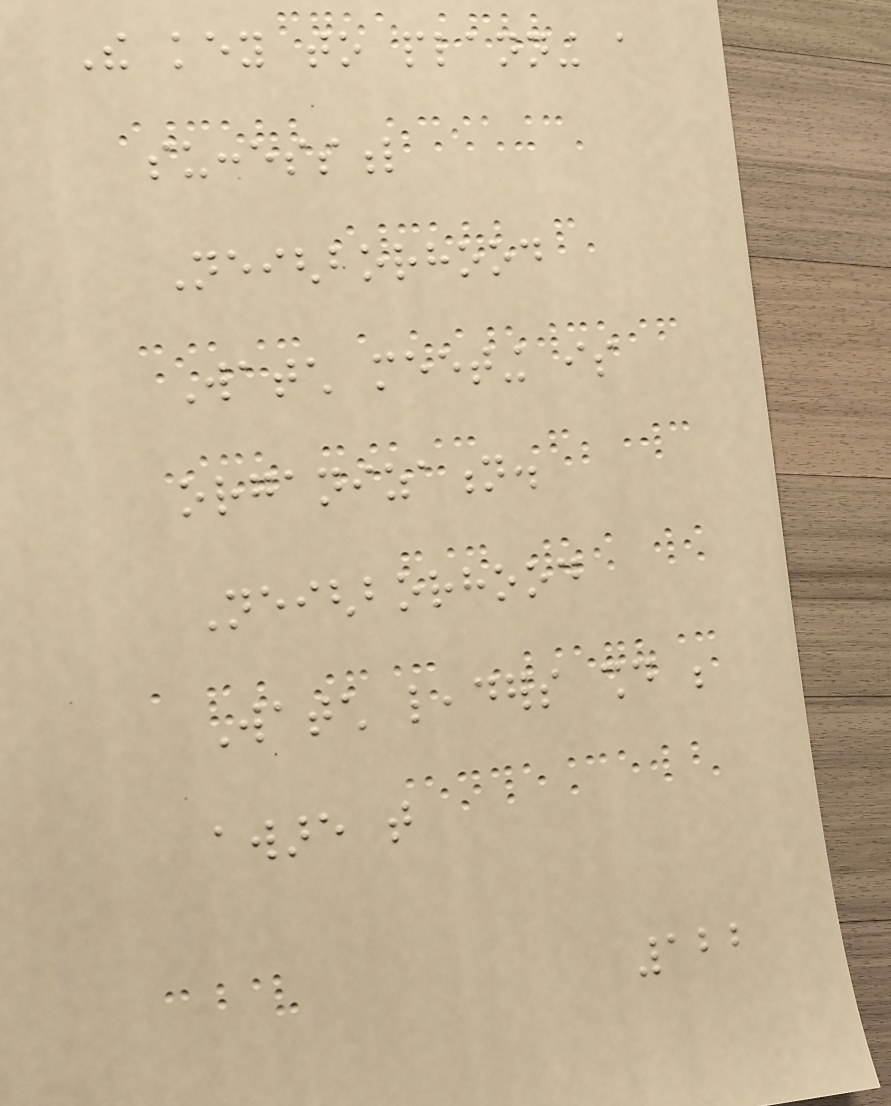The key to planning a
successful
Neighborhood
Watch meeting is
organization.
Neighborhood
Watch leaders should be
aware that
122
